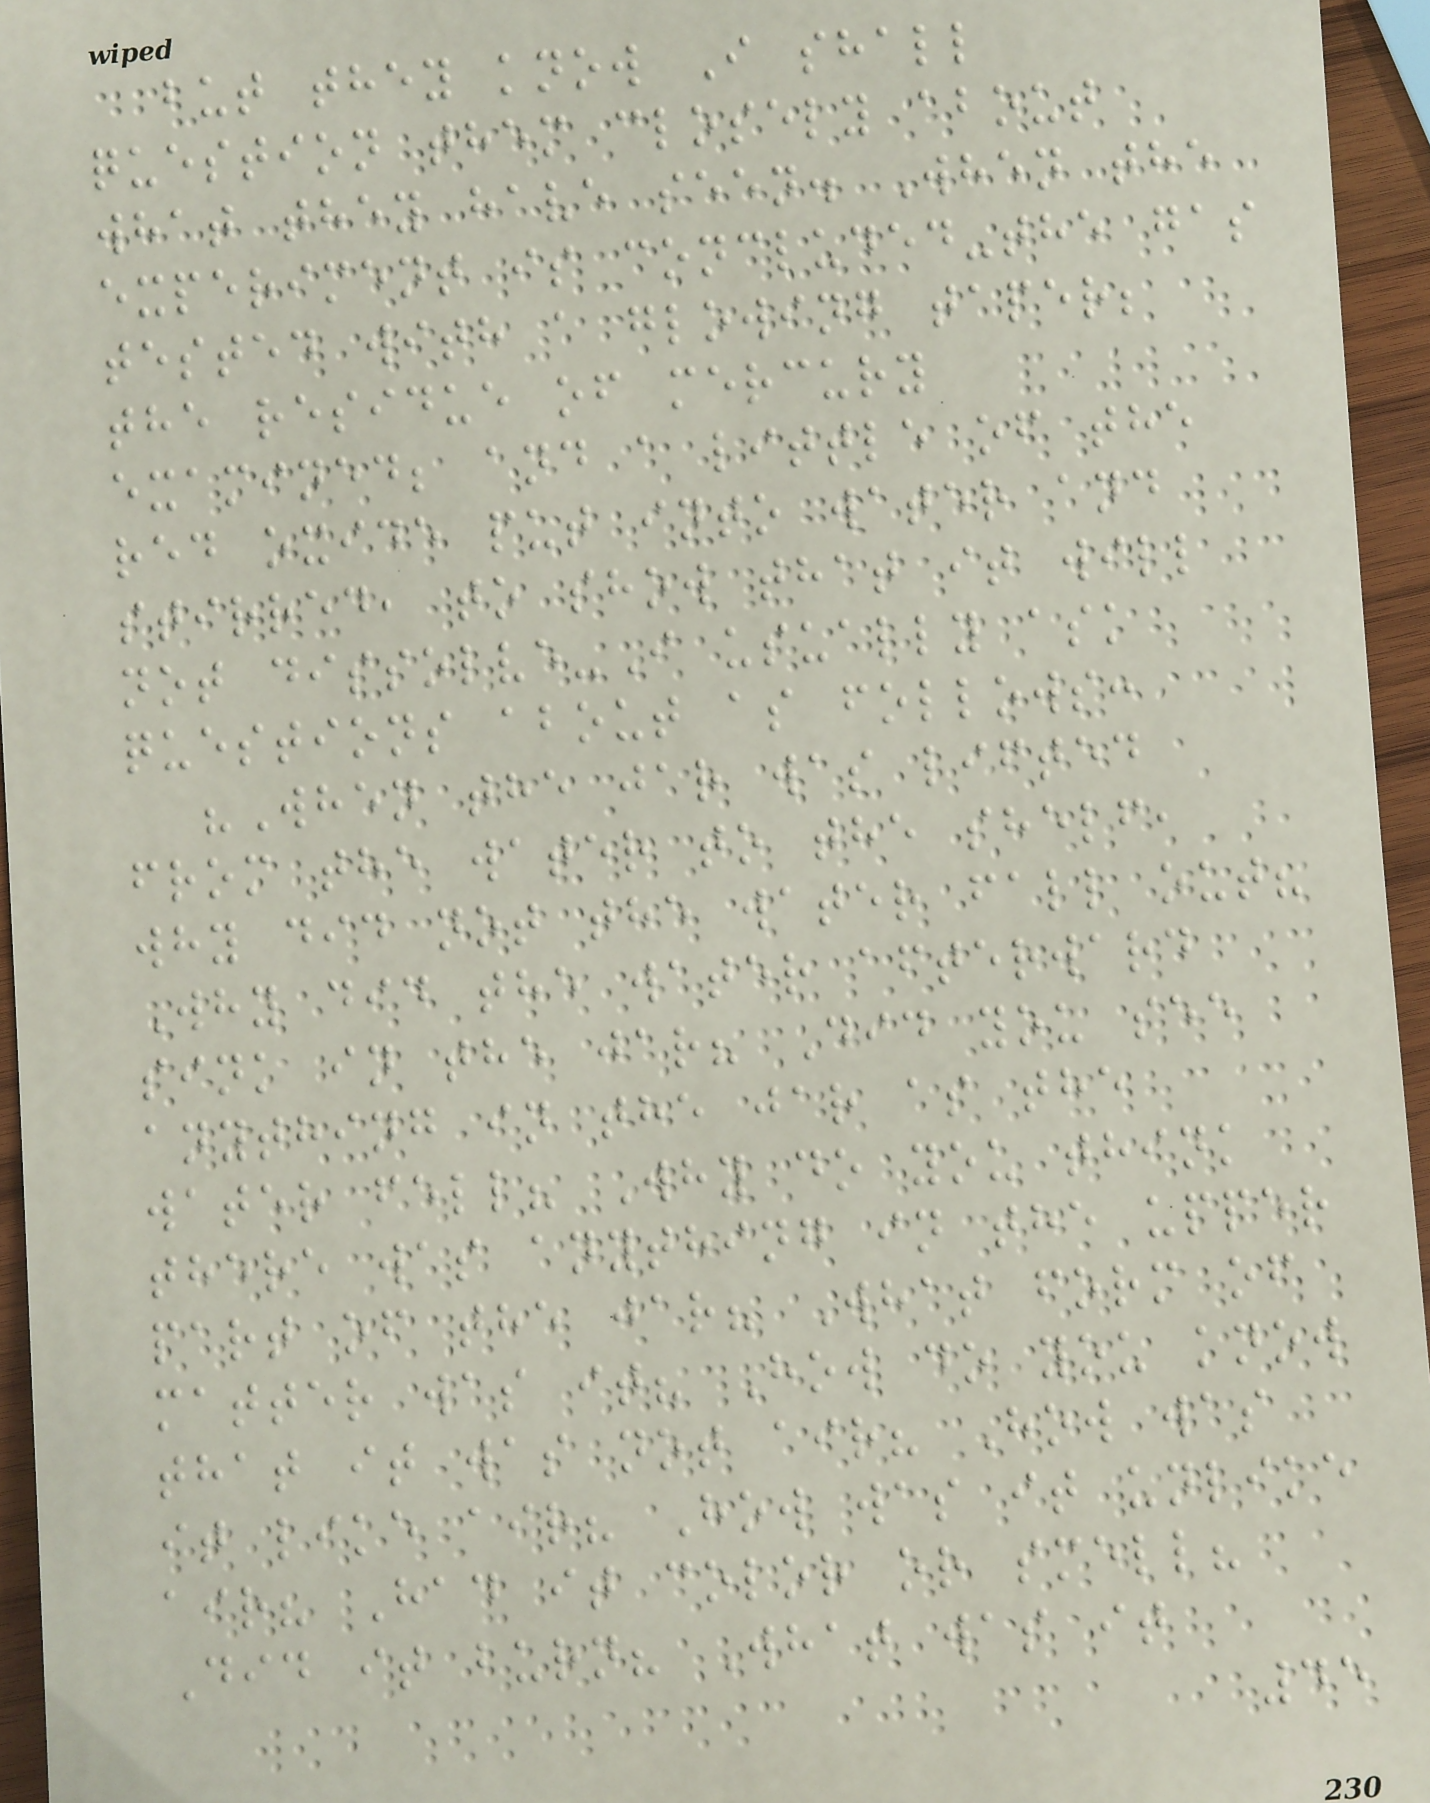but they know I shall
question them closely about
what they have seen. When the
experiment is concluded-the gas
tested with a glowing taper;
the residue of mercury
examined; and a little of the
red oxide put into water and
stirred, to show that it will
not dissolve-I usually ask
questions about as follows:
"When the jar was lifted
from the water to the shelf,
why did not the water fall out?
Why did the water afterward
sink in the jar? Did you see
anything in the jar as the
water fell? Why do you think
there was anything in the upper
part of the jar? What form of
matter was it? How do you know
that it was not air? How was
it like air? How was it unlike
air? Had it color or smell?
Did it burn? What was it
45
